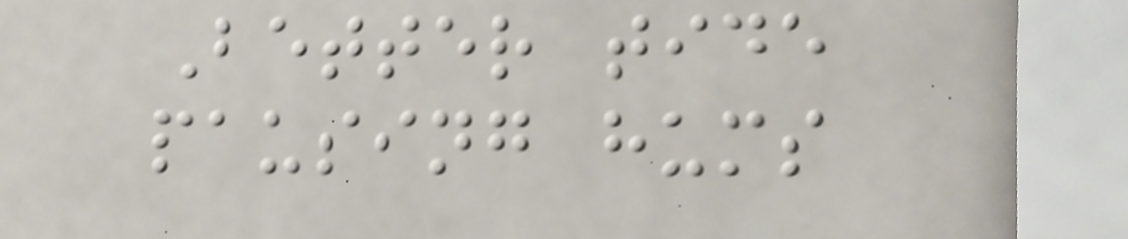Better tide
pausing hums
